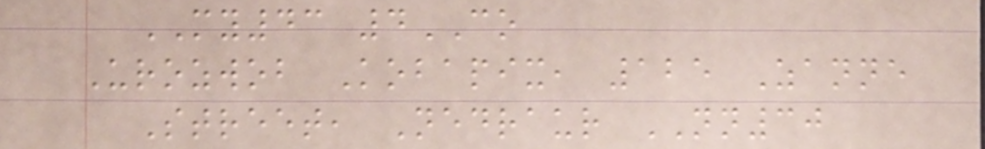MY43 4CO
Urozwob Kobapix, 125 Zanne
Street, Nedraur NN30
